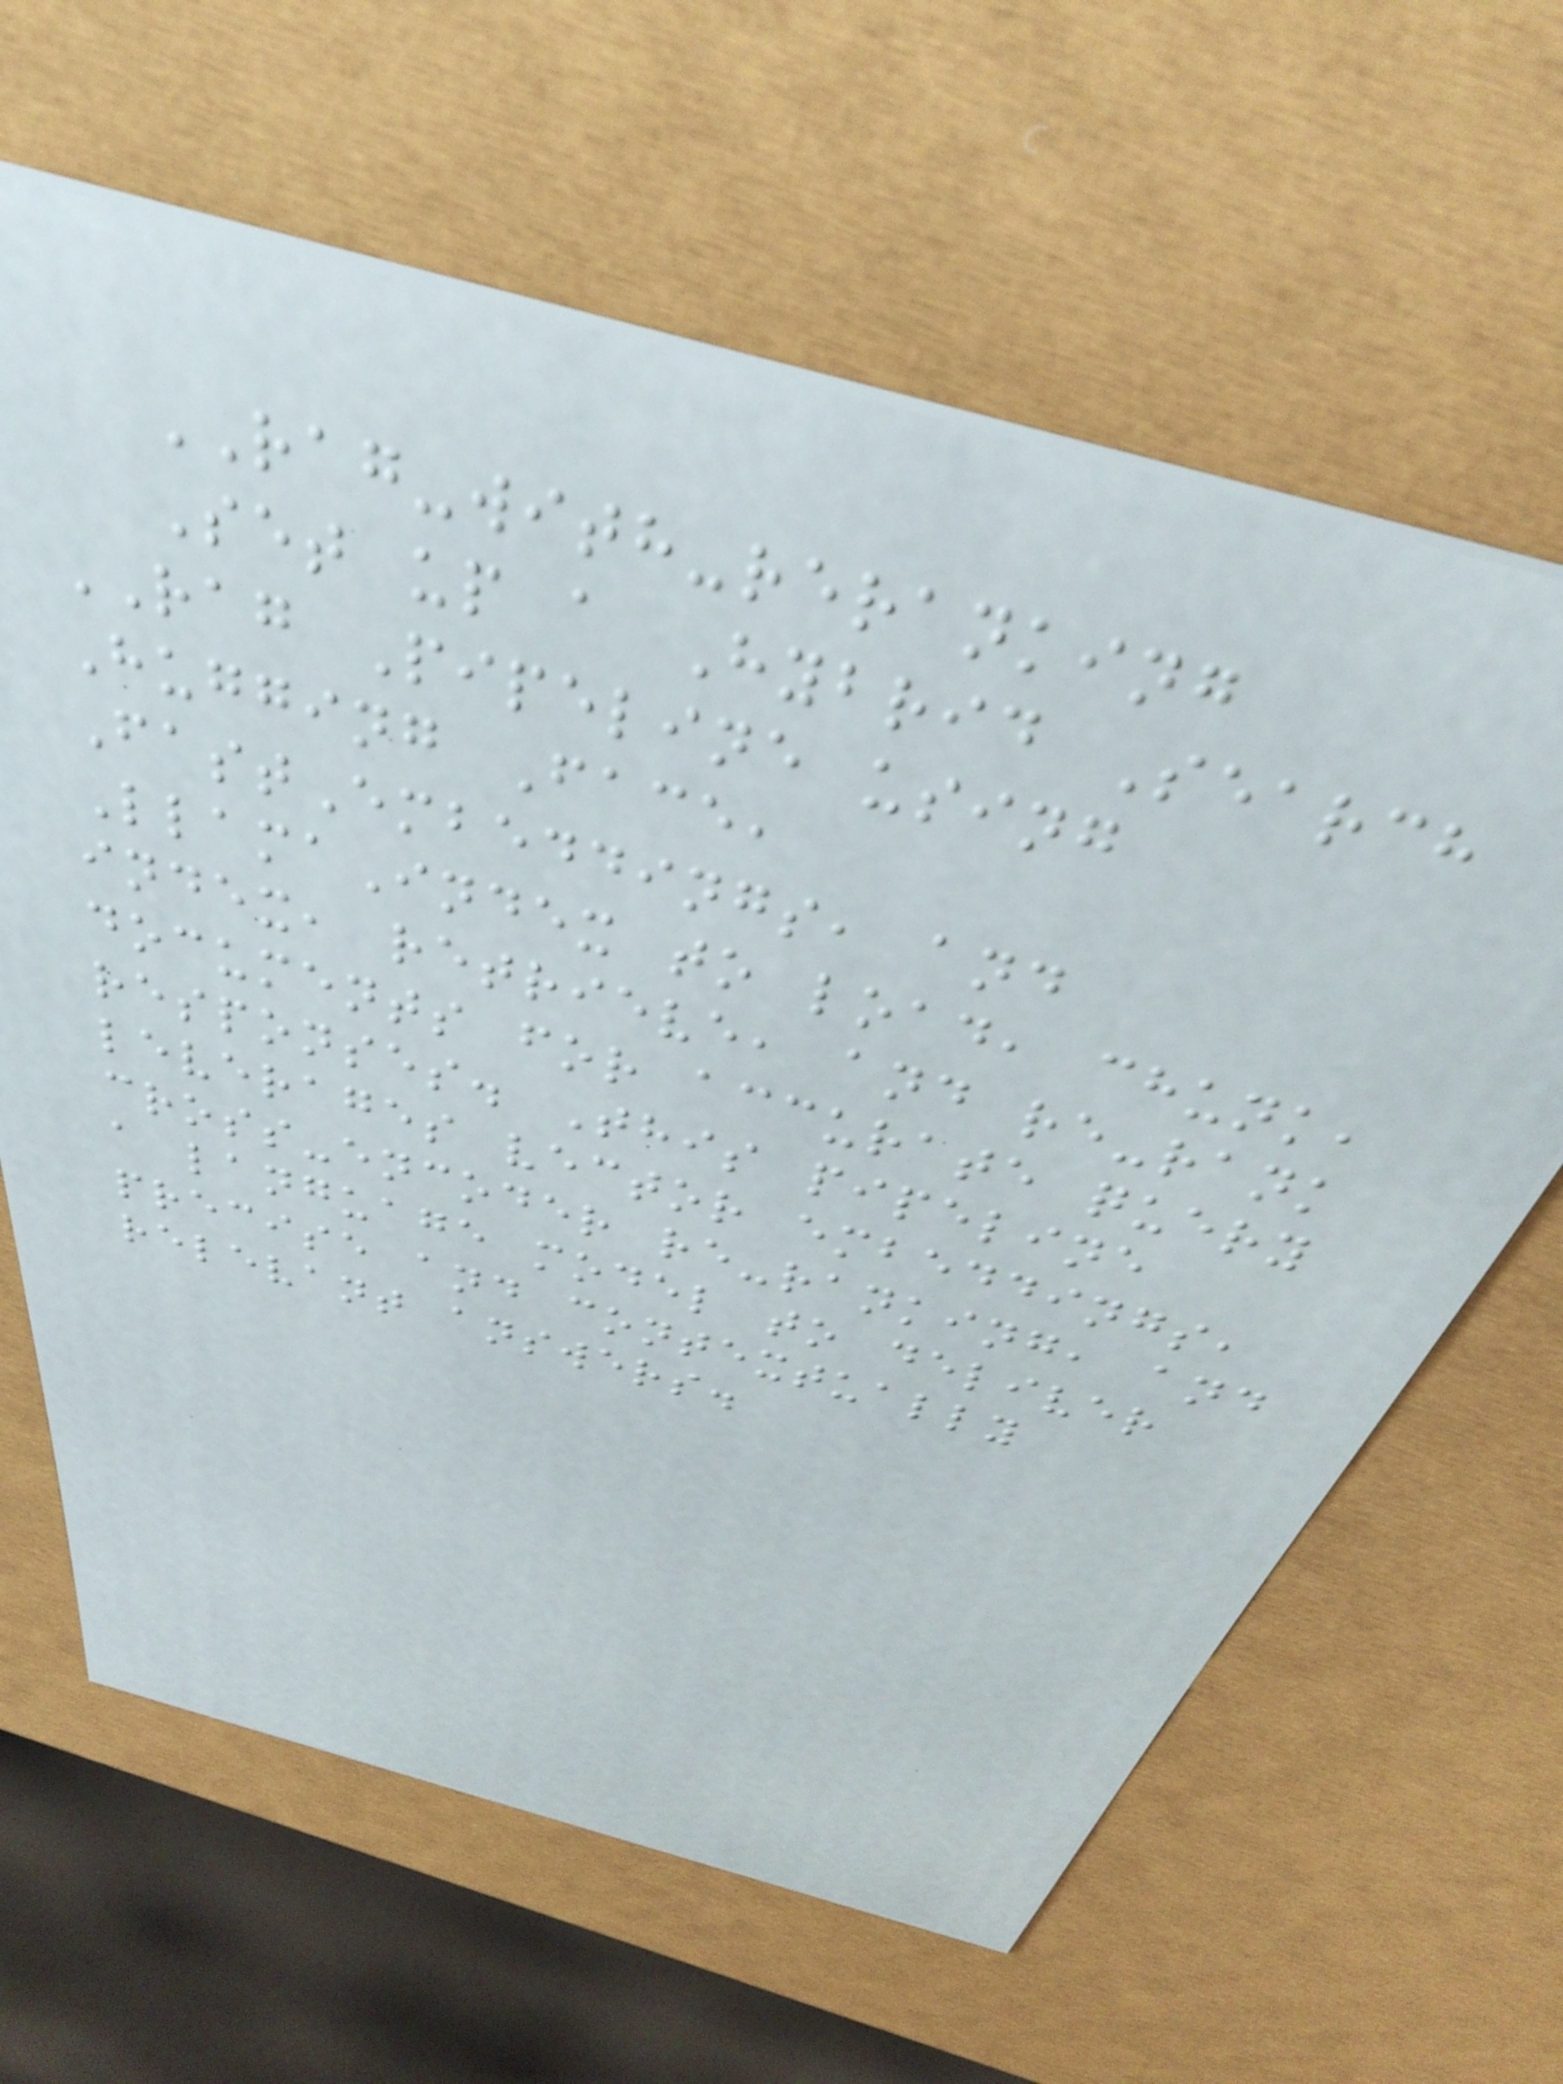RAG-with-reranking
Set up a Hybrid Search
RAG Pipeline using
Hugging Face,
FastEmbeddings, and
LlamaIndex to load, chunk,
index, retrieve, and re-rank
documents for accurate query
responses. This pipeline
leverages vector embeddings,
cross-encoder re-ranking, and
a language model to deliver
precise and contextually
relevant answers.
